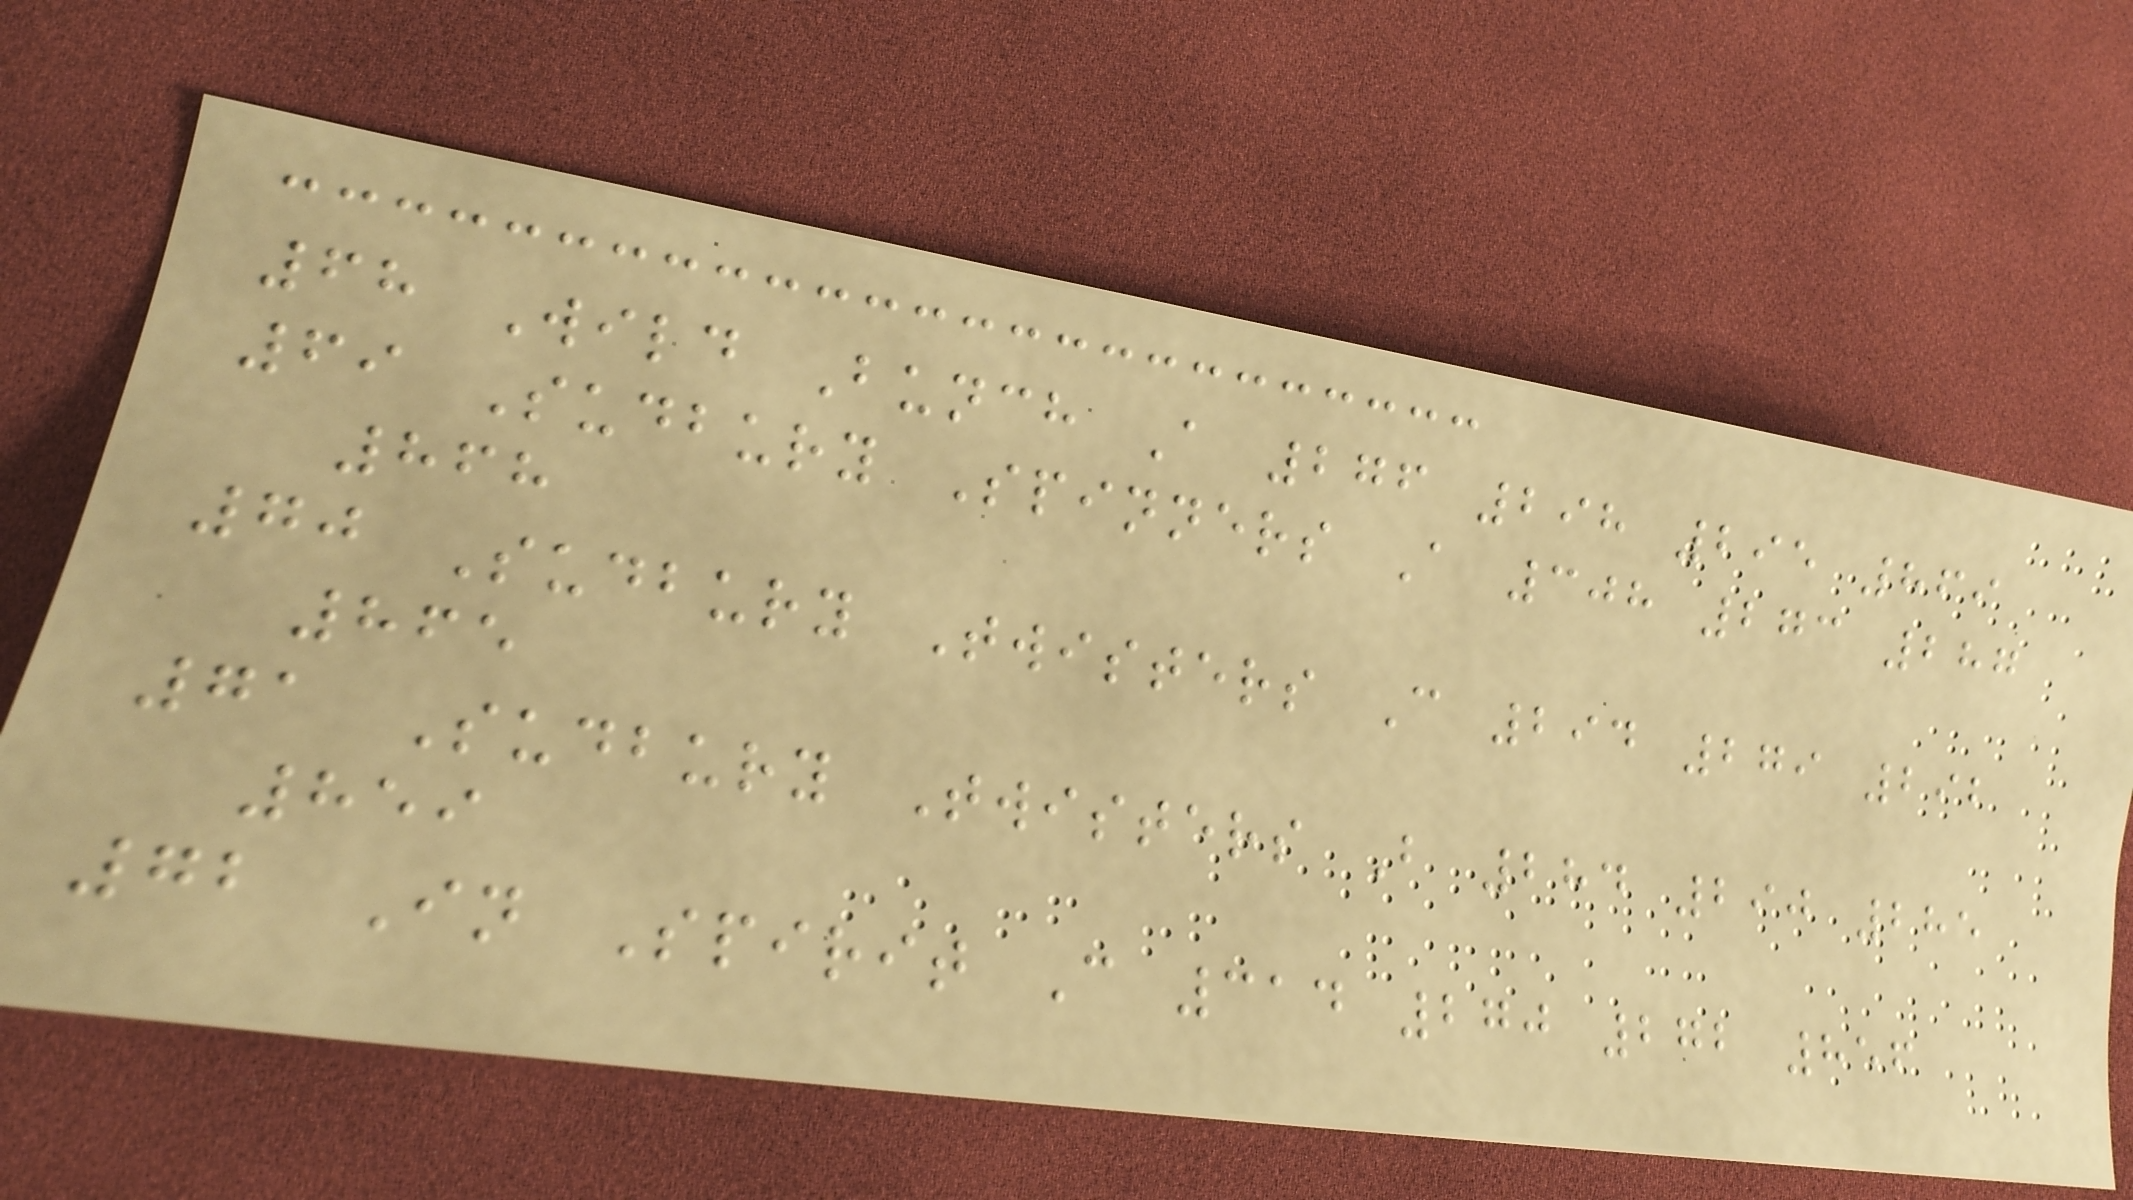68 Wild Bunch A 276 298 295 869
69 Sudbury Spinners A 308 273 287
868
70 Sudbury Twisters C 294 279 292
865
71 Sudbury Twisters B 284 290 285
859
72 In Spirit C 314 270 272 856
